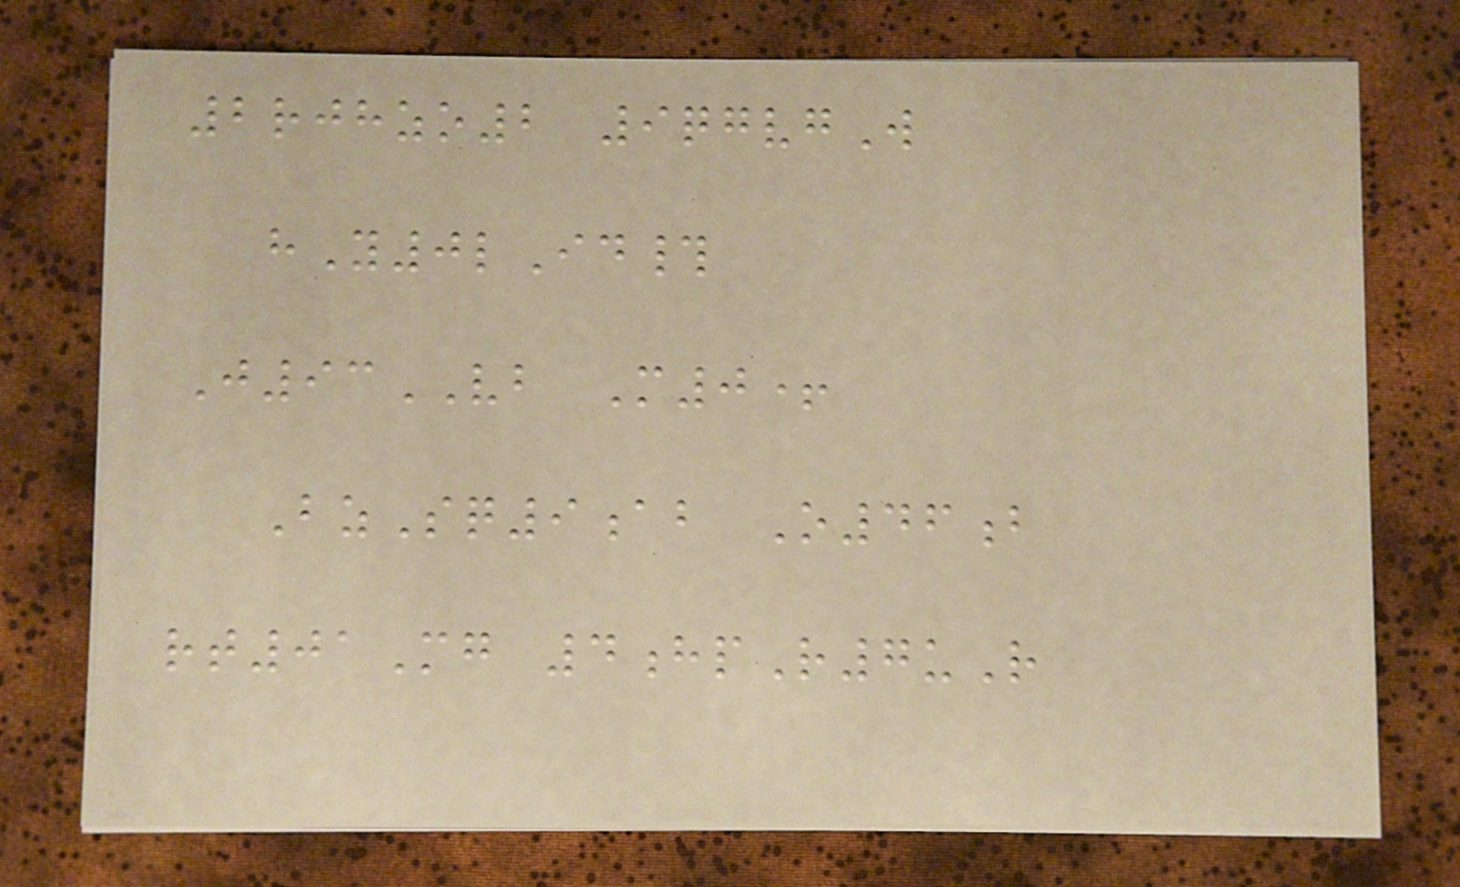2rjhzo2 9qgvgW
hY0lId#
J93VB M0+
BzSq9ab O46b
rt01Mg 4hpR7uR
